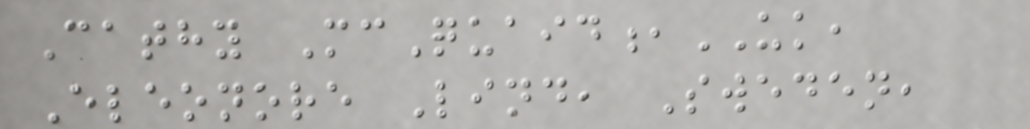Cathy McQuaid,UK,
Eleonore Lind, Sweden,
